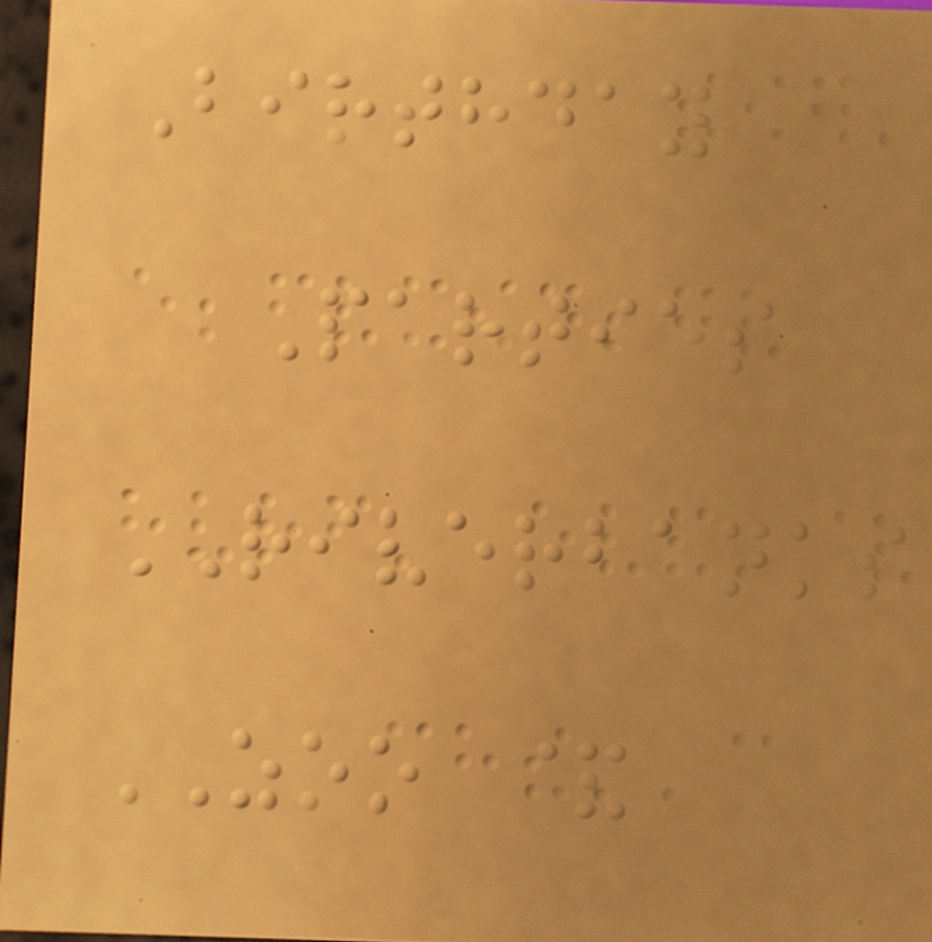Birthday
Parties
RIVERBANKS
ZOO &
